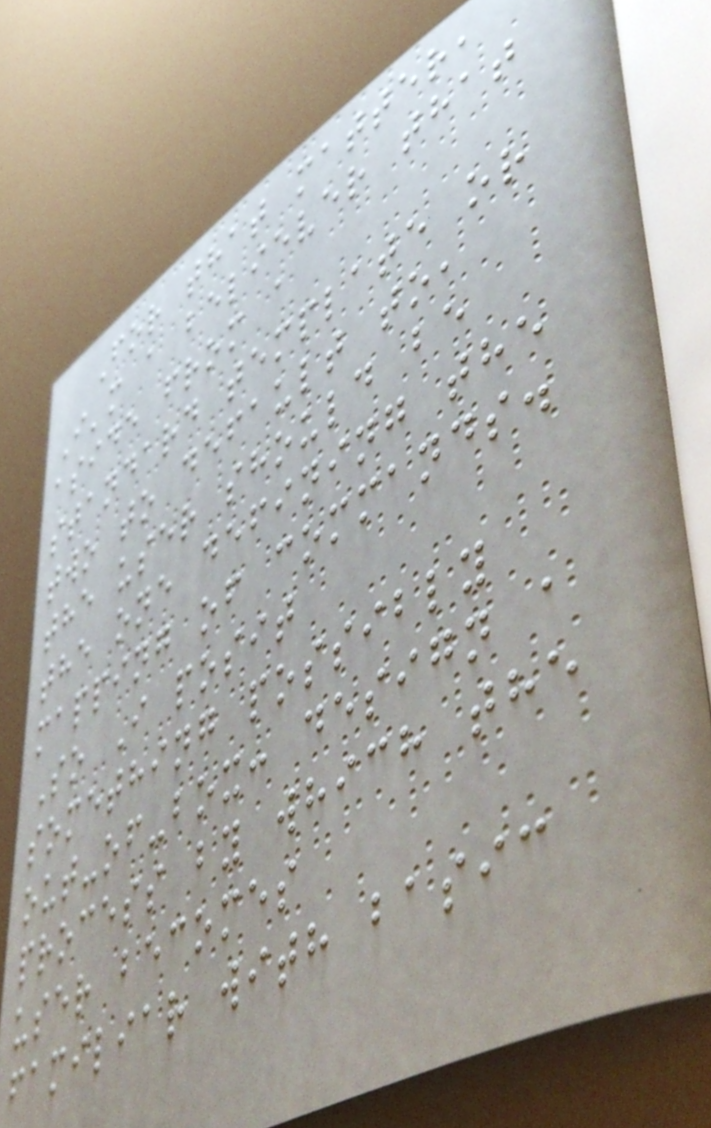For that matter,
I'm a believer that
aside from a
standard template or
two to default to,
the user should be
the one defining the
mapping of commands.
So I posit
something possibly
out-of-box: design a
process by which the
user becomes
familiar with basic
